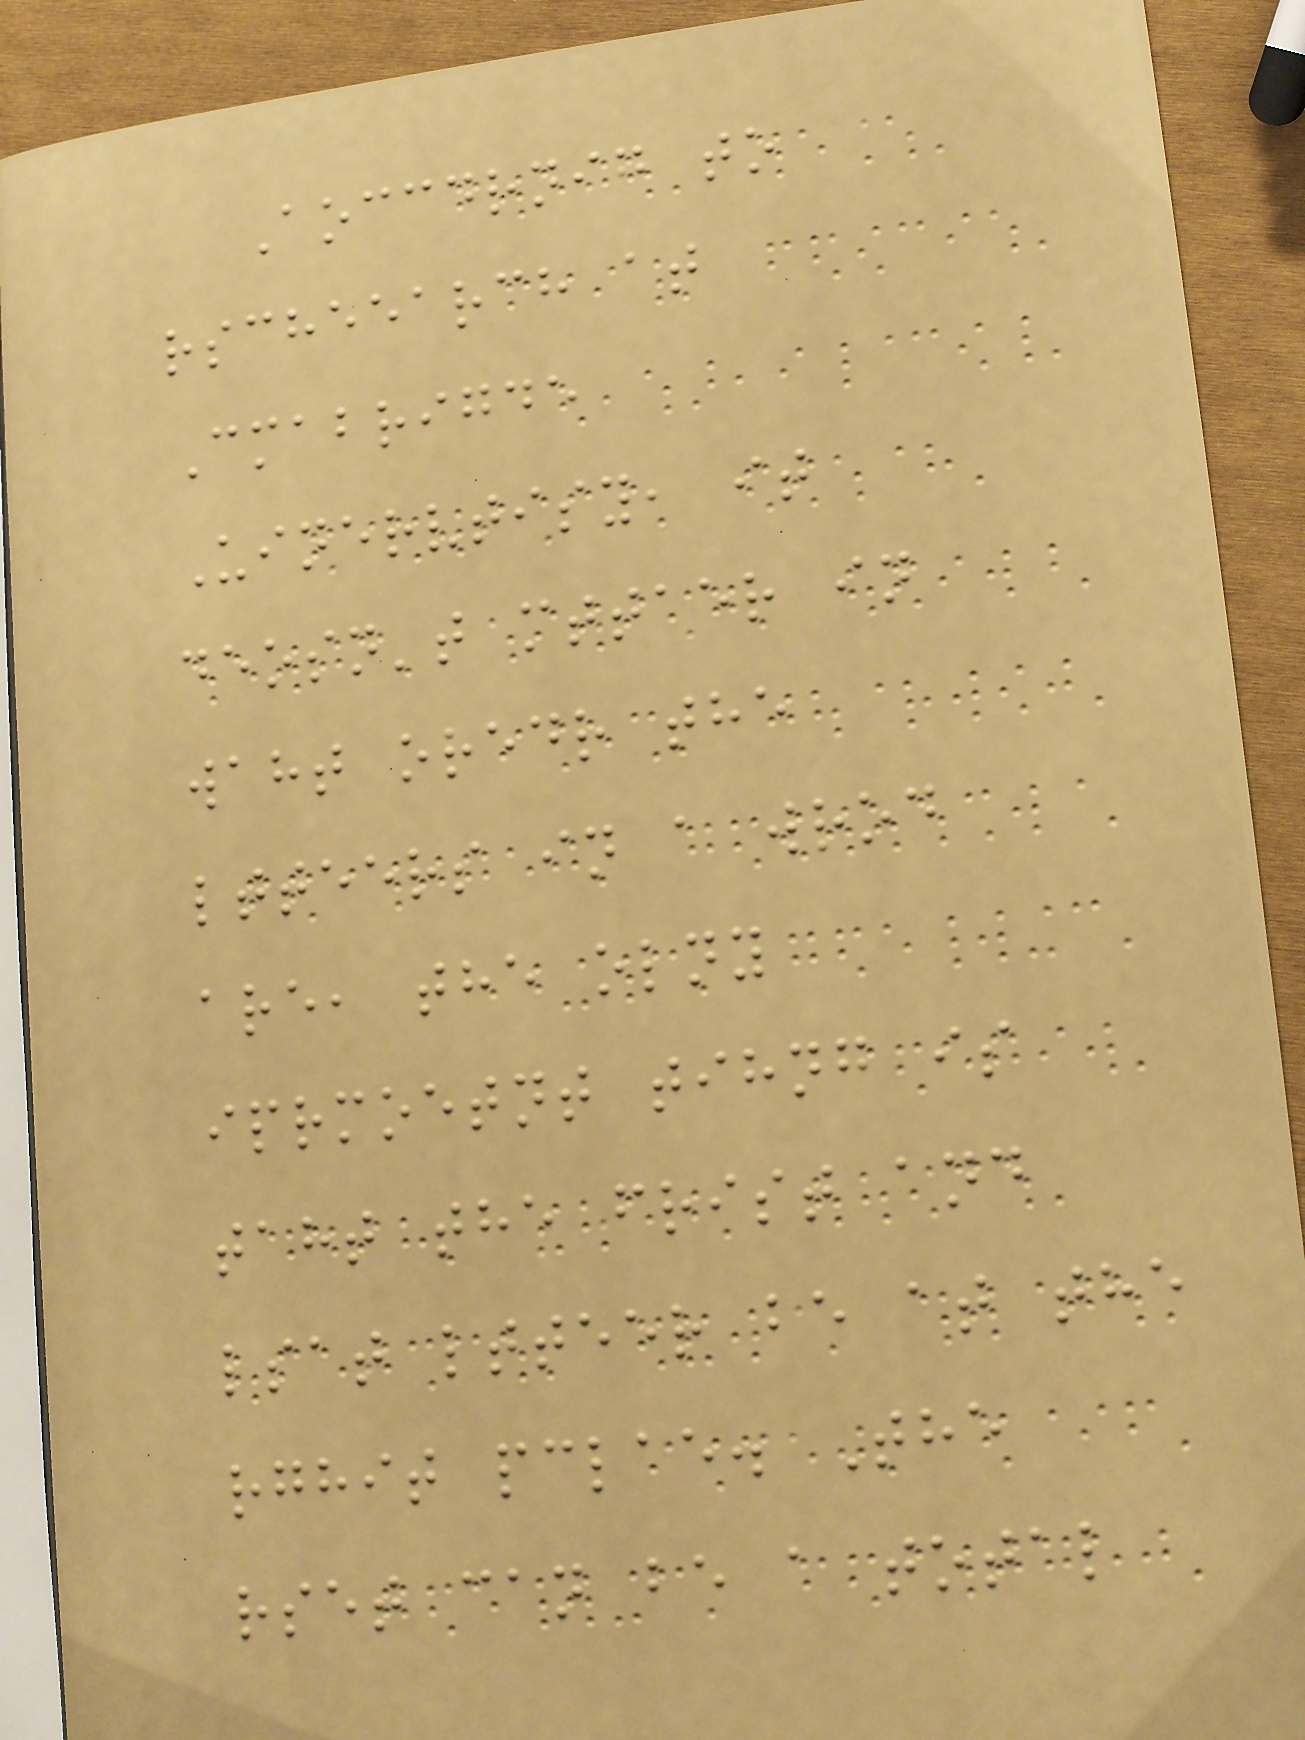Aoccdrnig to
rscheearch at
Cmabrigde
Uinervtisy, it
deosn't mttaer in
waht oredr the
ltteers in a wrod
are, the olny
iprmoetnt tihng is
taht the frist and
lsat ltteer be at the
rghit pclae. The
rset can be a total
